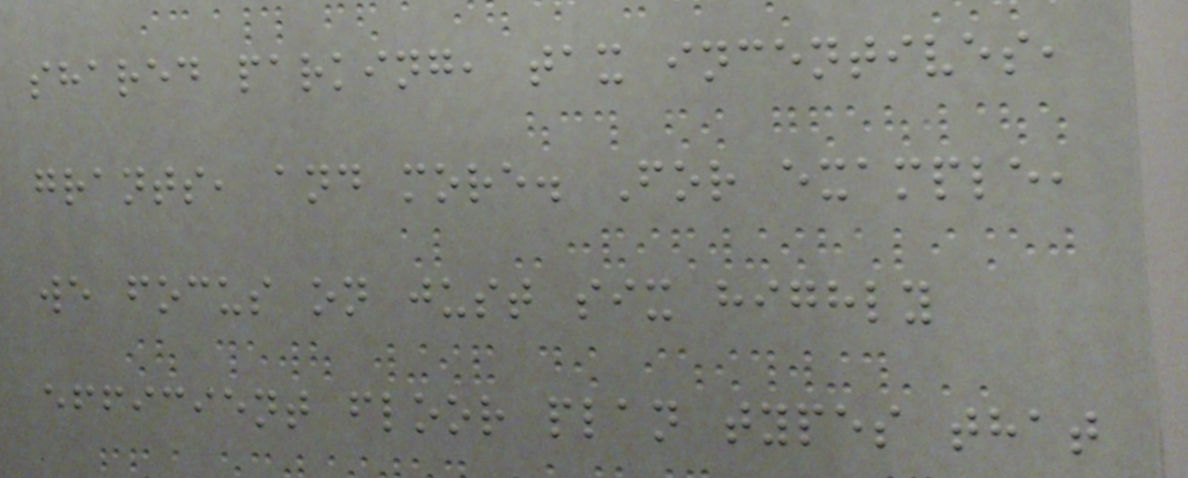shared parking, tax incentives,
grants, and more. For example,
we focus on just six highly
efficient floor plan types that
